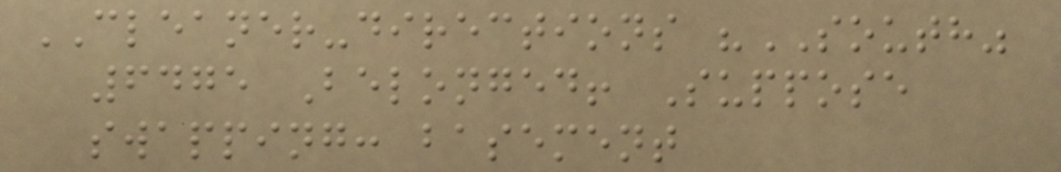CLEANER-directions "SOUTH"
6475 Belonged! Suppose
swapping: basement
